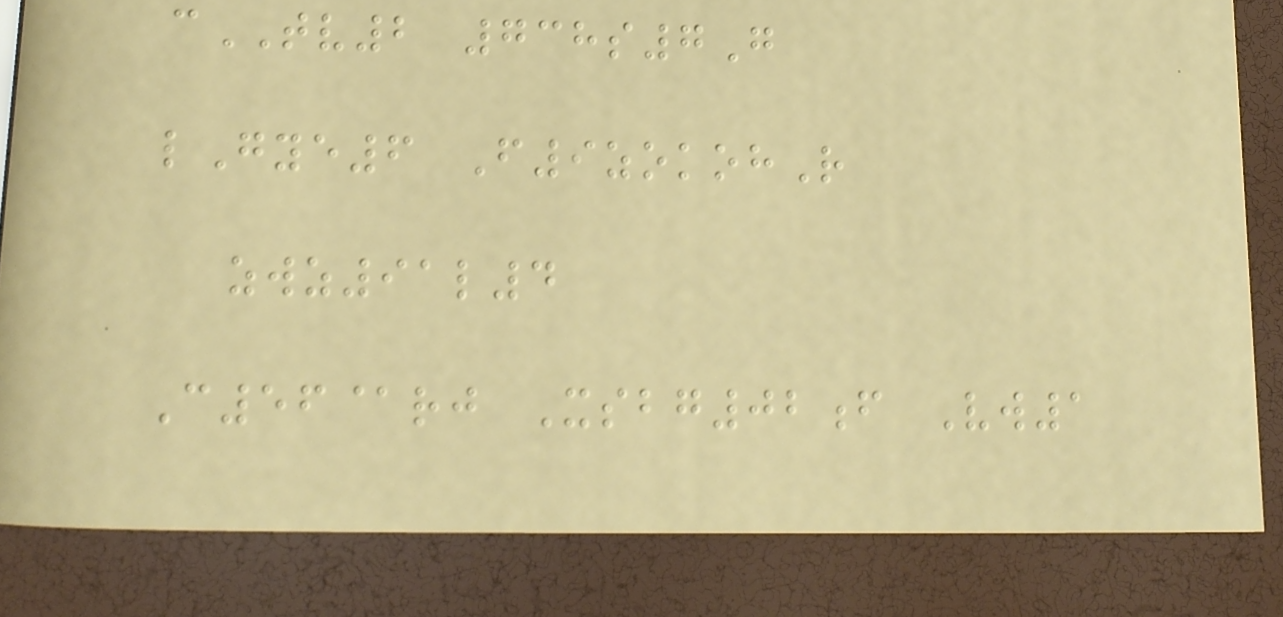cTV2 738s7G
lGye6 F9zokohR
zwz91l4
C56@rj Xsbg02f Vw1
